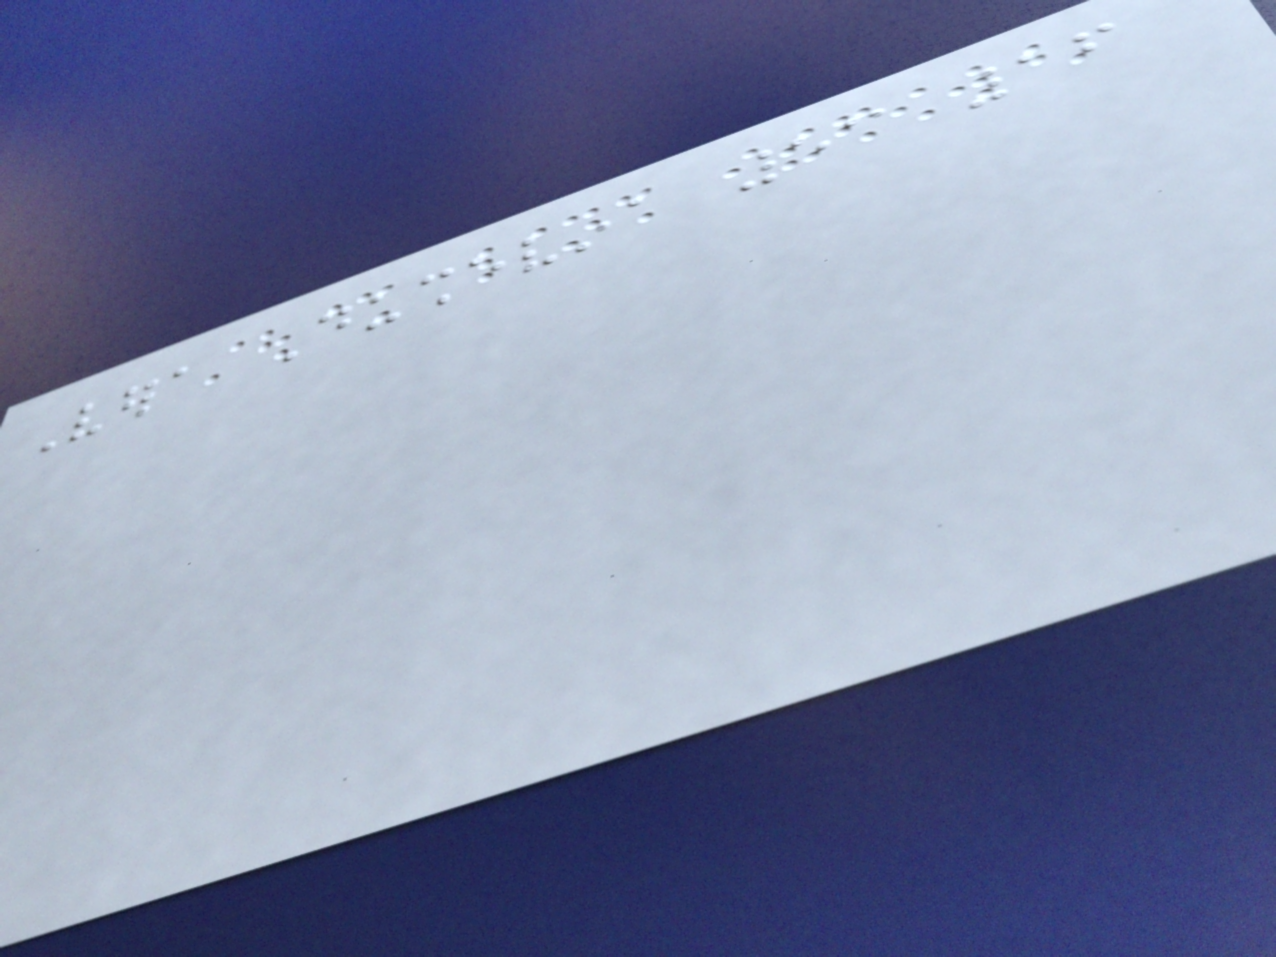Vera Dushevina 53 16
